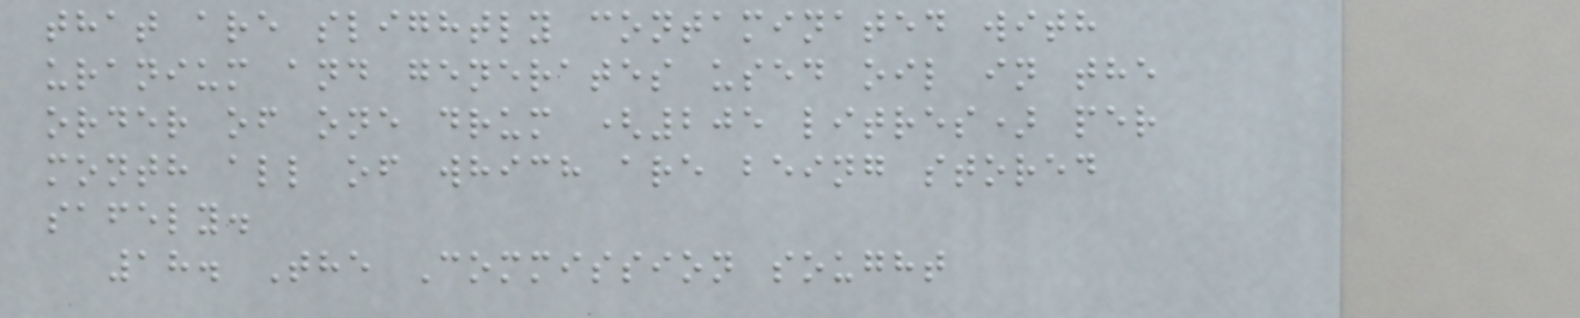that are slightly contaminated with
uranium and generates used oil in the
order of one drum (205 litres) per
month all of which are being stored
safely.
18. The Commission sought
